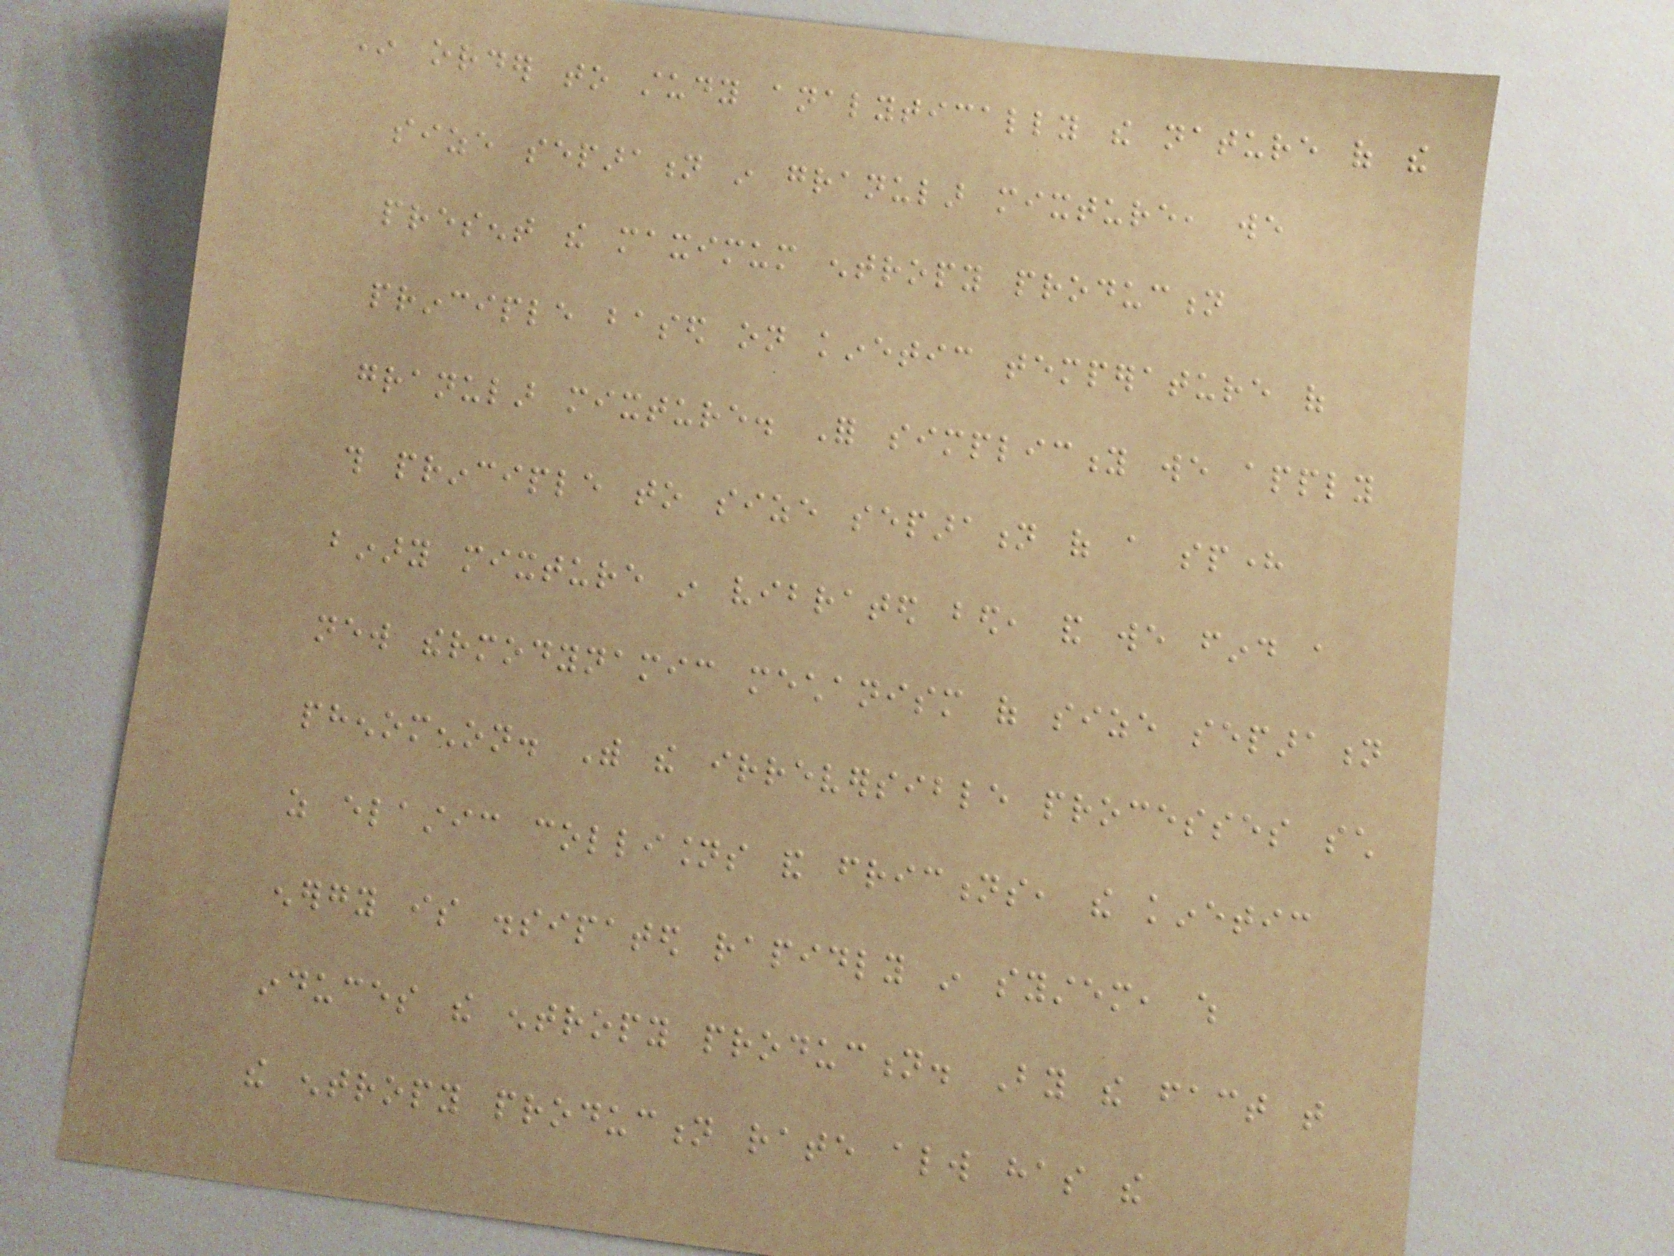In order to study analytically the nature of the
size separation in granular mixture, we
present the maximum entropy production
principle based on kinetic temperature of
granular mixture. For simplicity we apply
this principle to size separation of a sphere
binary mixture in vibrated bed, and we find a
new thermodynamic mechanism of size separation
phenomenon. With the irreversible processes such
as elastic collisions and frictions, the kinetic
energy is dissipated rapidly in system, which
induces the entropy production. By the fact that
the entropy production rate always has the
